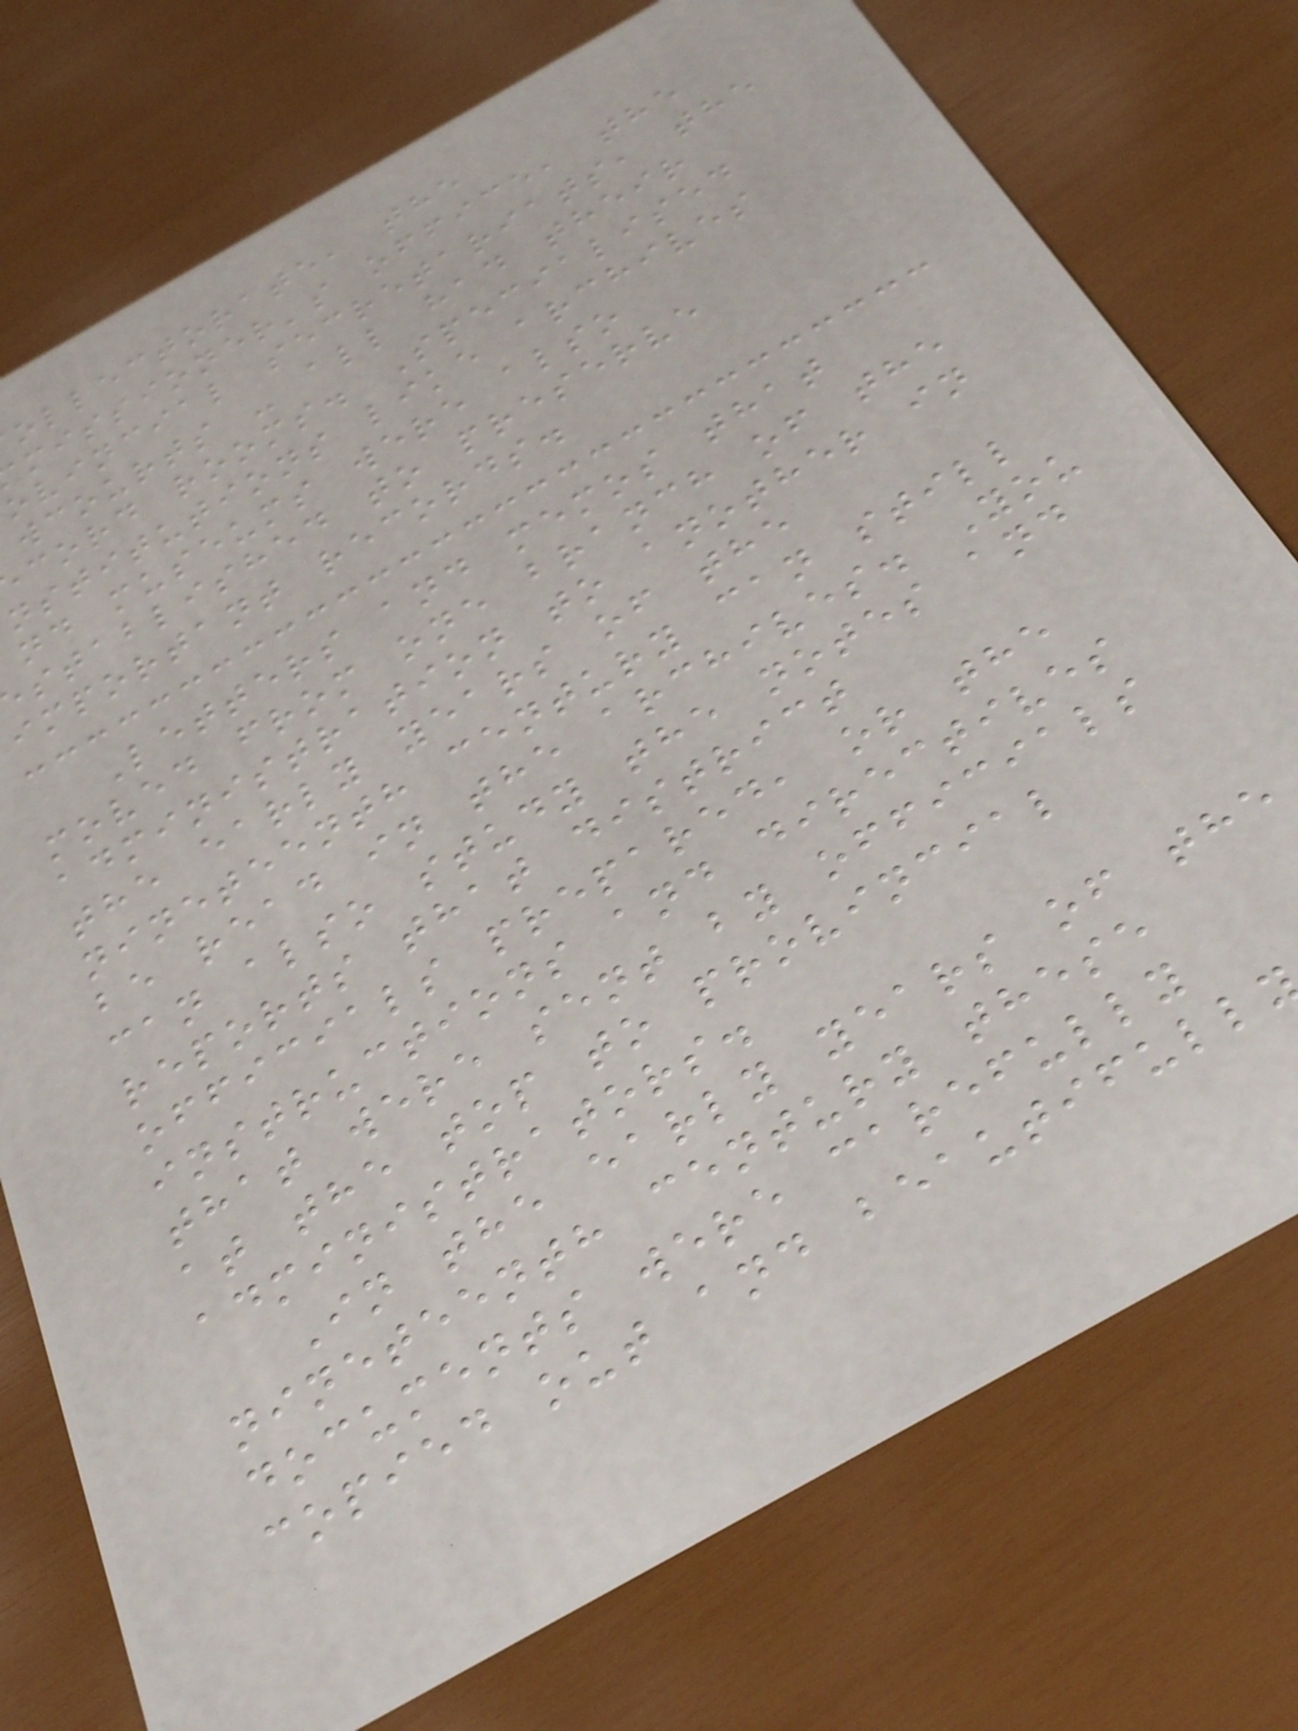ollectorate, the
missioner's office, the
ovincial secretariats, the
wcourts - all had their
cord rooms. Specialised
nstitutions like archives
nd museums were also
stablished to preserve
important records.
Letters and memos that
moved from one branch of the
administration to another in
the early years of the
nineteenth century can still
be read in the archives. You
can also study the notes and
reports that district
officials prepared, or the
instructions and directives
that were sent by officials
at the top to provincial
administrators.
In the early years of the
nineteenth century these
documents were carefully
copied out and beautifull
